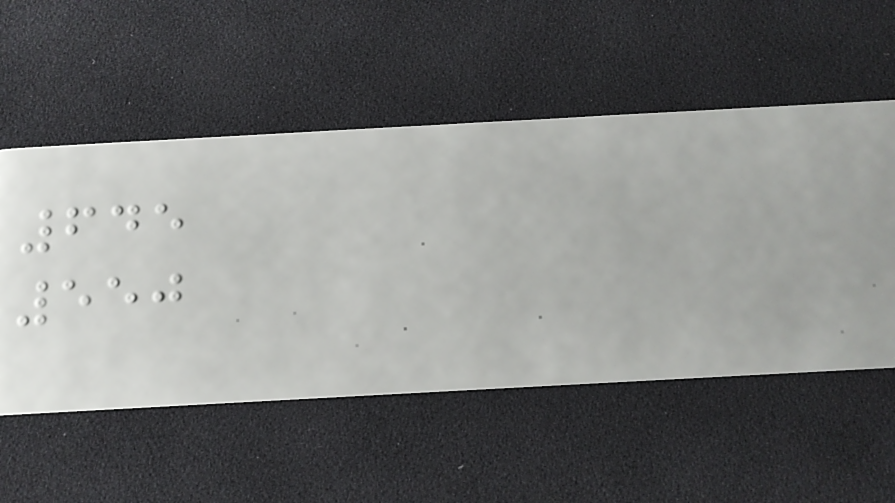645
550
